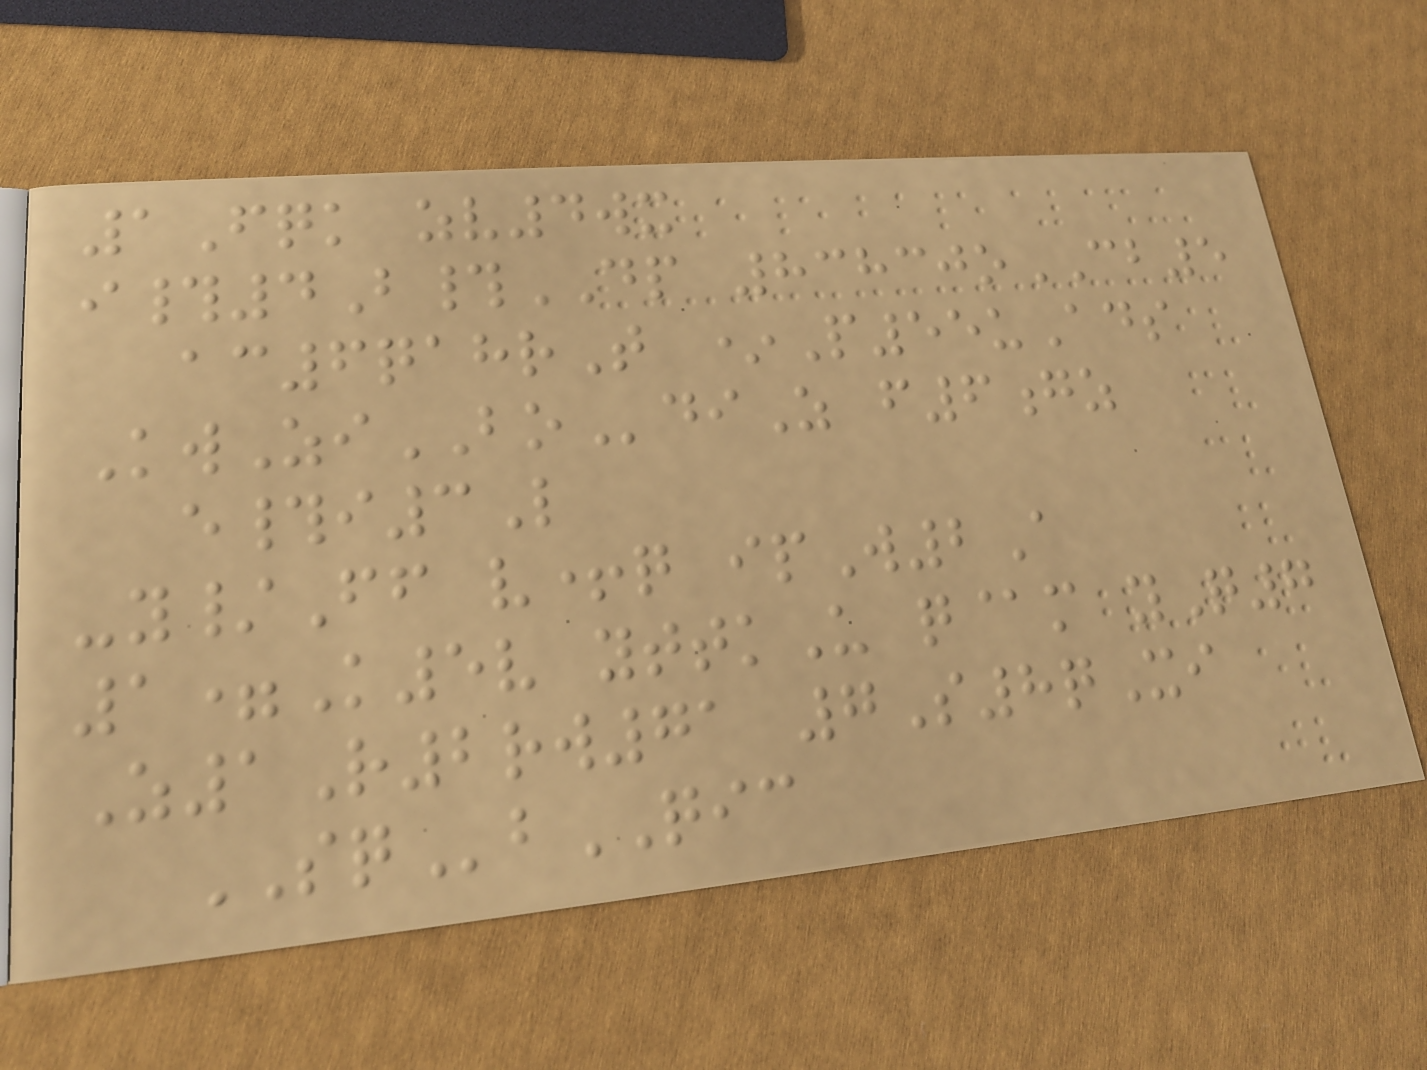1Fqk zv4wx
i#4B#DP 83830oCB5
ac6qahrT *P55uAds
KwZiBOdiZ f6gz
e#i3L
-y/Ff v+q ipW2A
1=K5v yttkU q@m yQ7
Z1R2rw71 7S8qXi
SQbQIC
